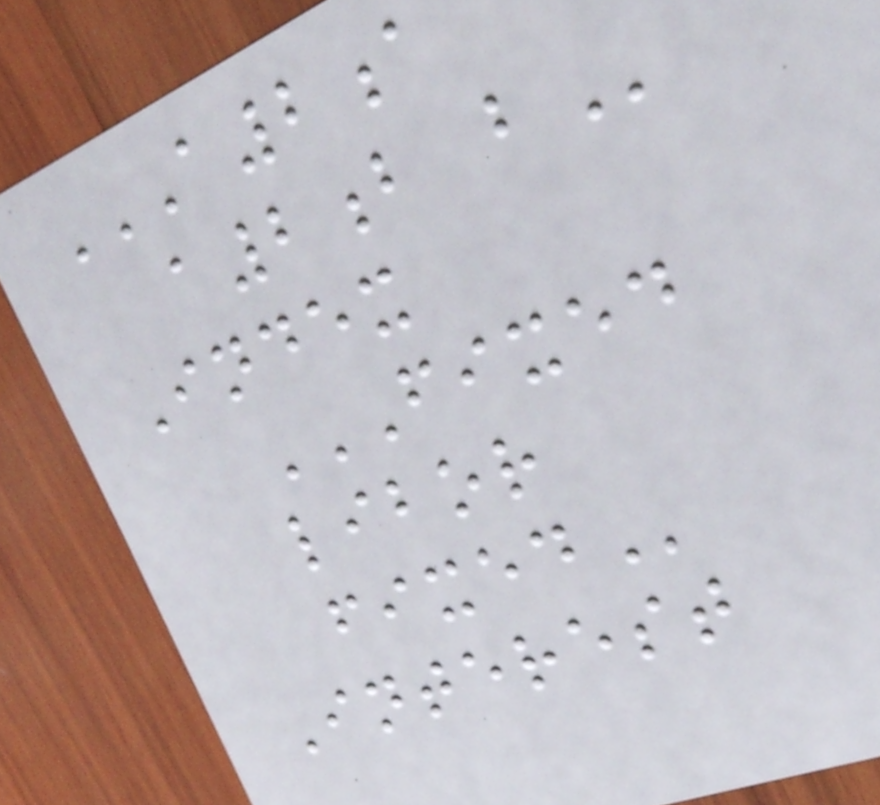A2A
A2B B
Index
FIXED
LIBOR
FIXED
Interest
